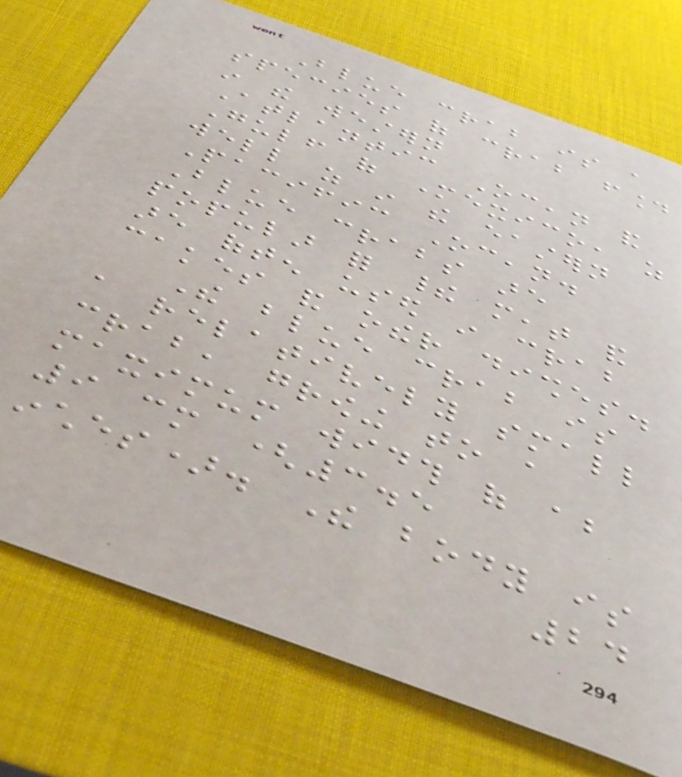Blue crab is a
species of crab found
in the western
Atlantic Ocean and
Gulf of Mexico, as
well as in the eastern
Pacific Ocean.
Blue crabs are
popular for their meat and
are often used in crab
cakes and other dishes.
The blue crab is
a relatively small
crab, growing to a
maximum width of about
9 cm (3.5
inches). The body is
24
